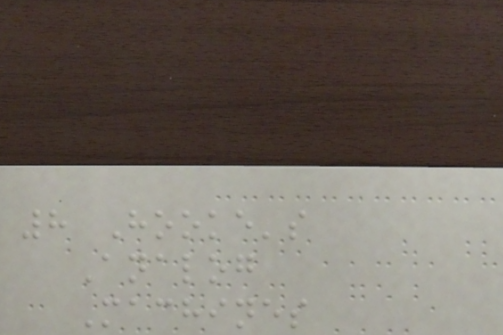8 Hooke's
Analog
Machines
